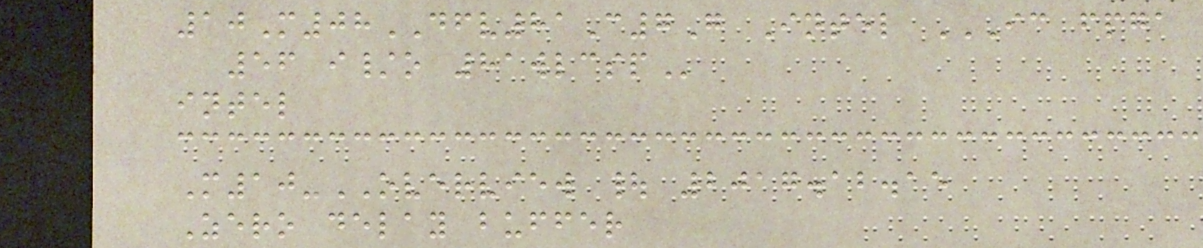10M08DFV81C7G Intel IC FPGA
56 I/O 81WLCSP
intel
M10-OVERVIEW | 2017.12.15
Zero delay buffer
